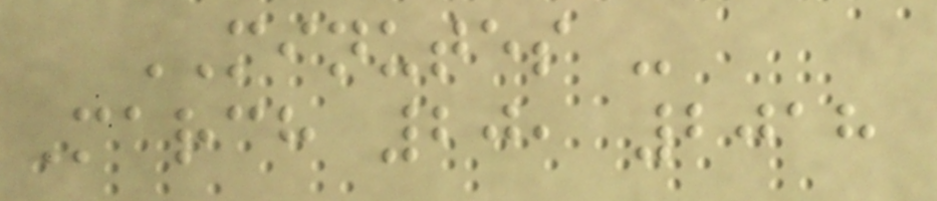MINUTES -
March 20, 2018
